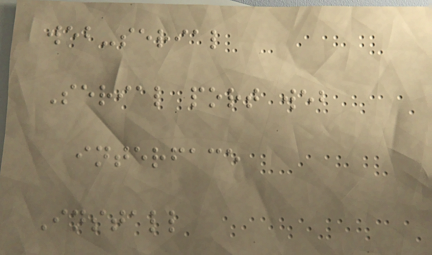web-serial
Serial port web
interface
Install
